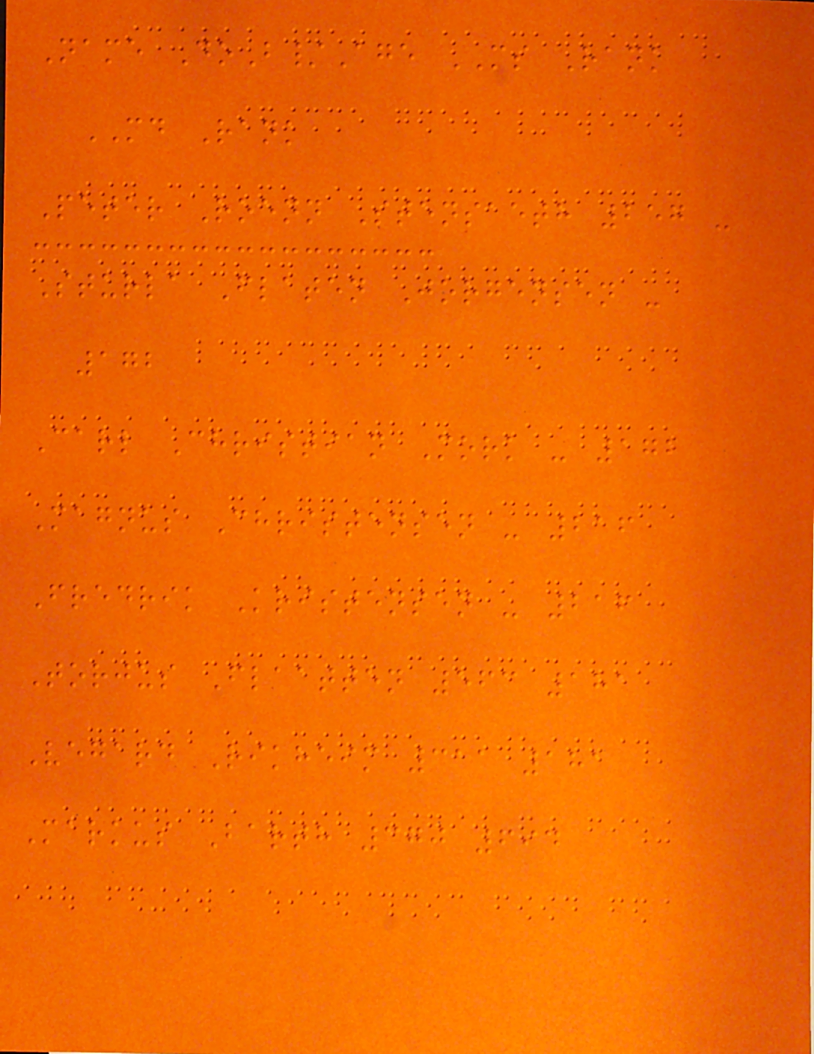Name DoB/Age MS Rank
MD Rank
Peter Roenn Stensaeth 257 -
Sturla Flaten Jorgensen -
172
Carl Christian Mork - 172
Magnus Christensen - 216
Fredrik Kristensen - 216
Torjus Flaatten 563 181
Vegard Rikheim 311 181
Markus Barth 370 694
